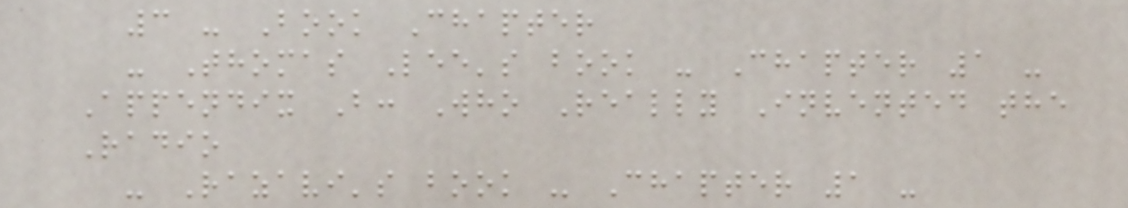3 - Book Chapter
- Thomas Lee's book - Chapter 1 -
Appendix B: Who Really Invented the
Radio
- Razavi's book - Chapter 1 -
